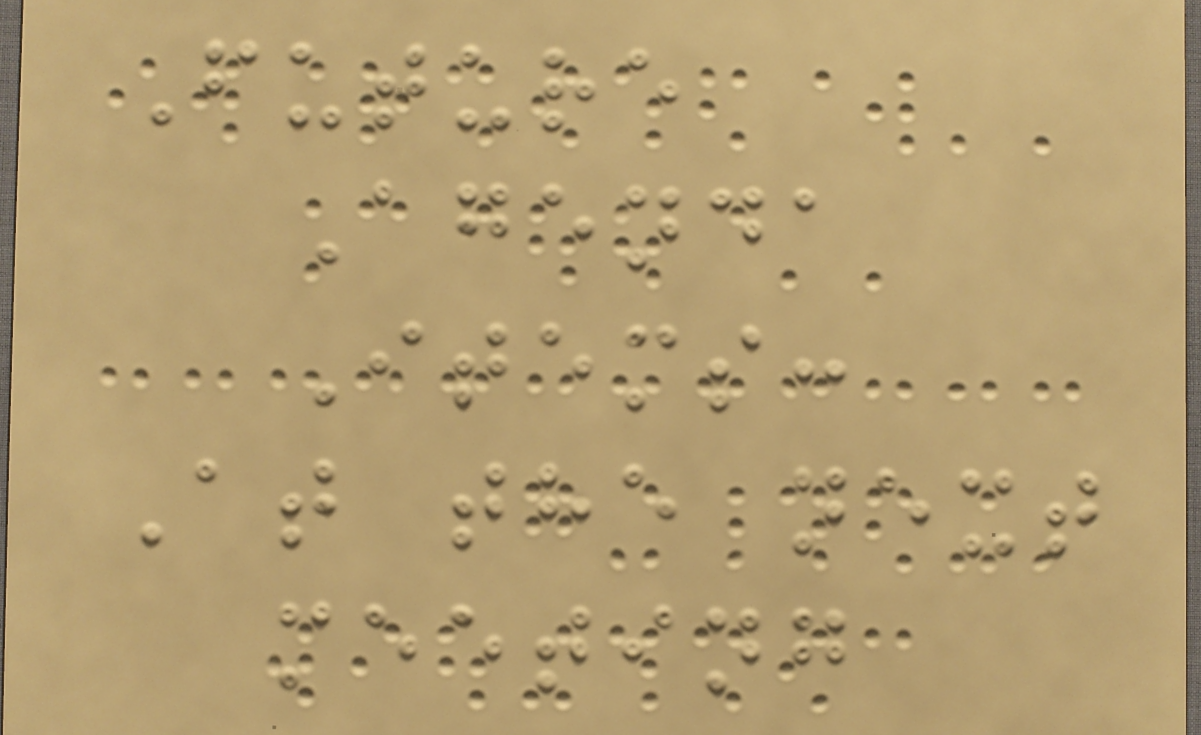Future
Agenda
Items:
At the next
meeting
